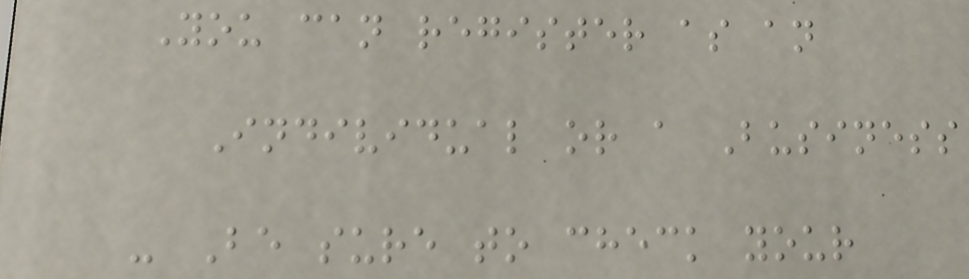You can register as an
Individual or a Business
- Be sure to check your
